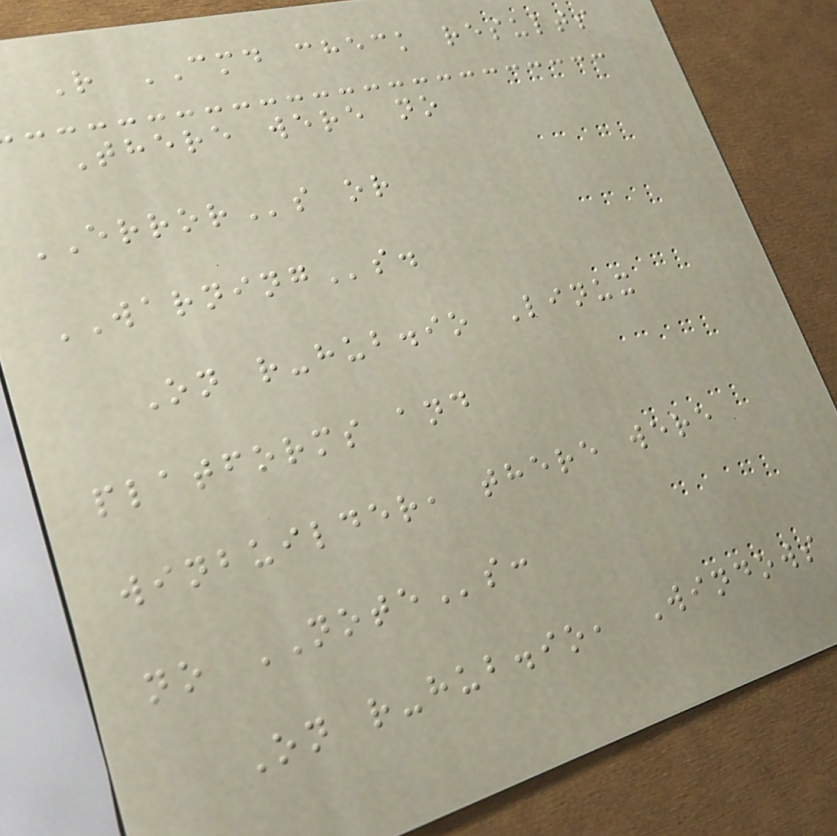R CMD check results
There were no
ERRORs or
WARNINGs.
On r-hub.io Linux
platforms and
winbuilder, there were
no NOTEs:
On r-hub.io, Windows
